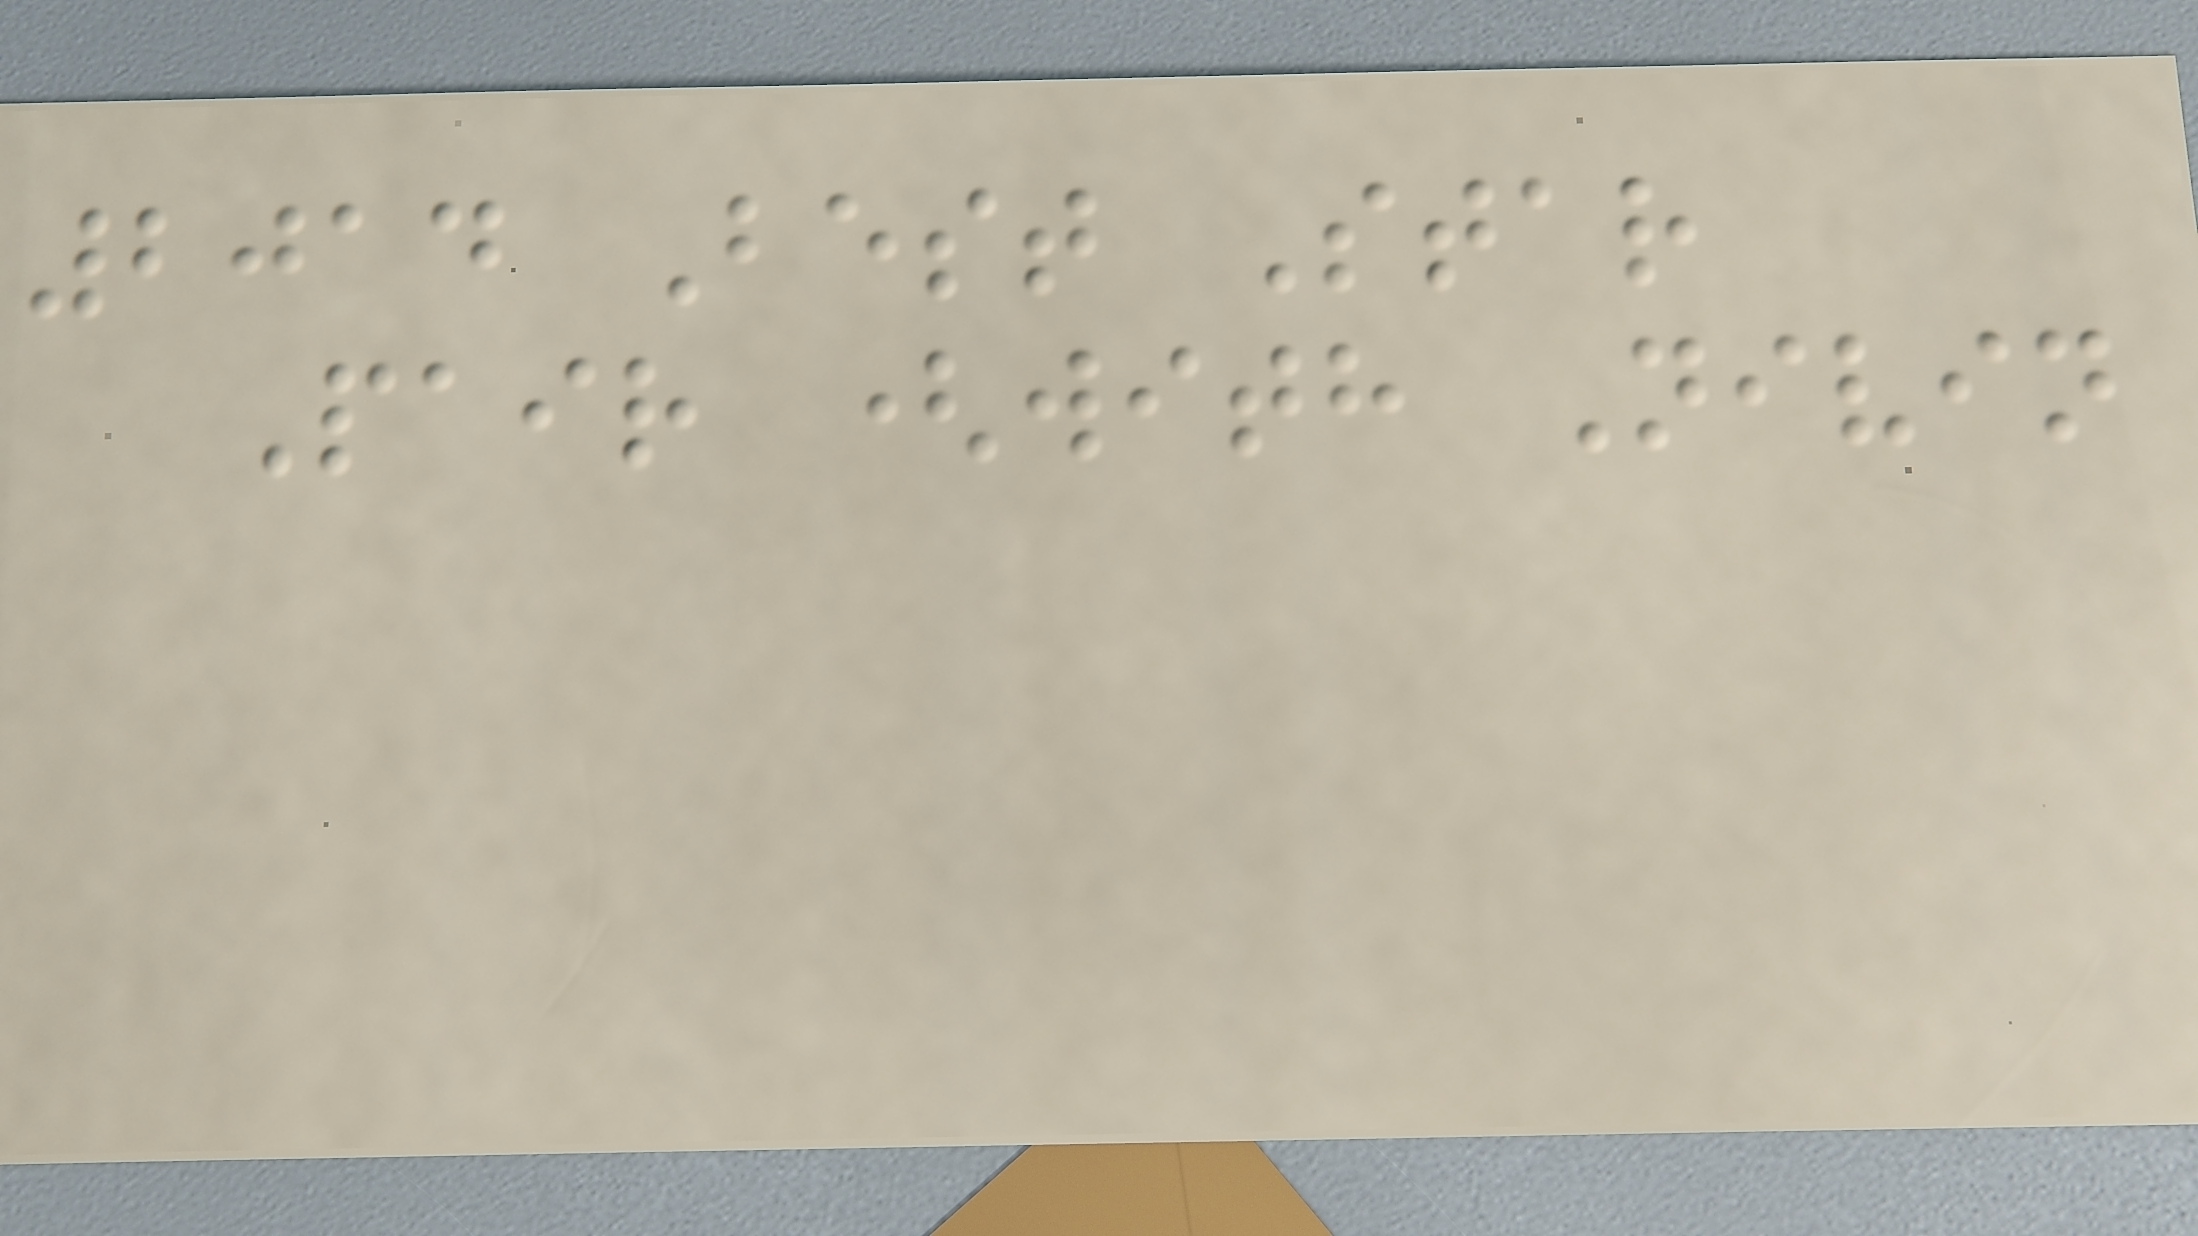2014 Best Star
Pair (with Nivin
